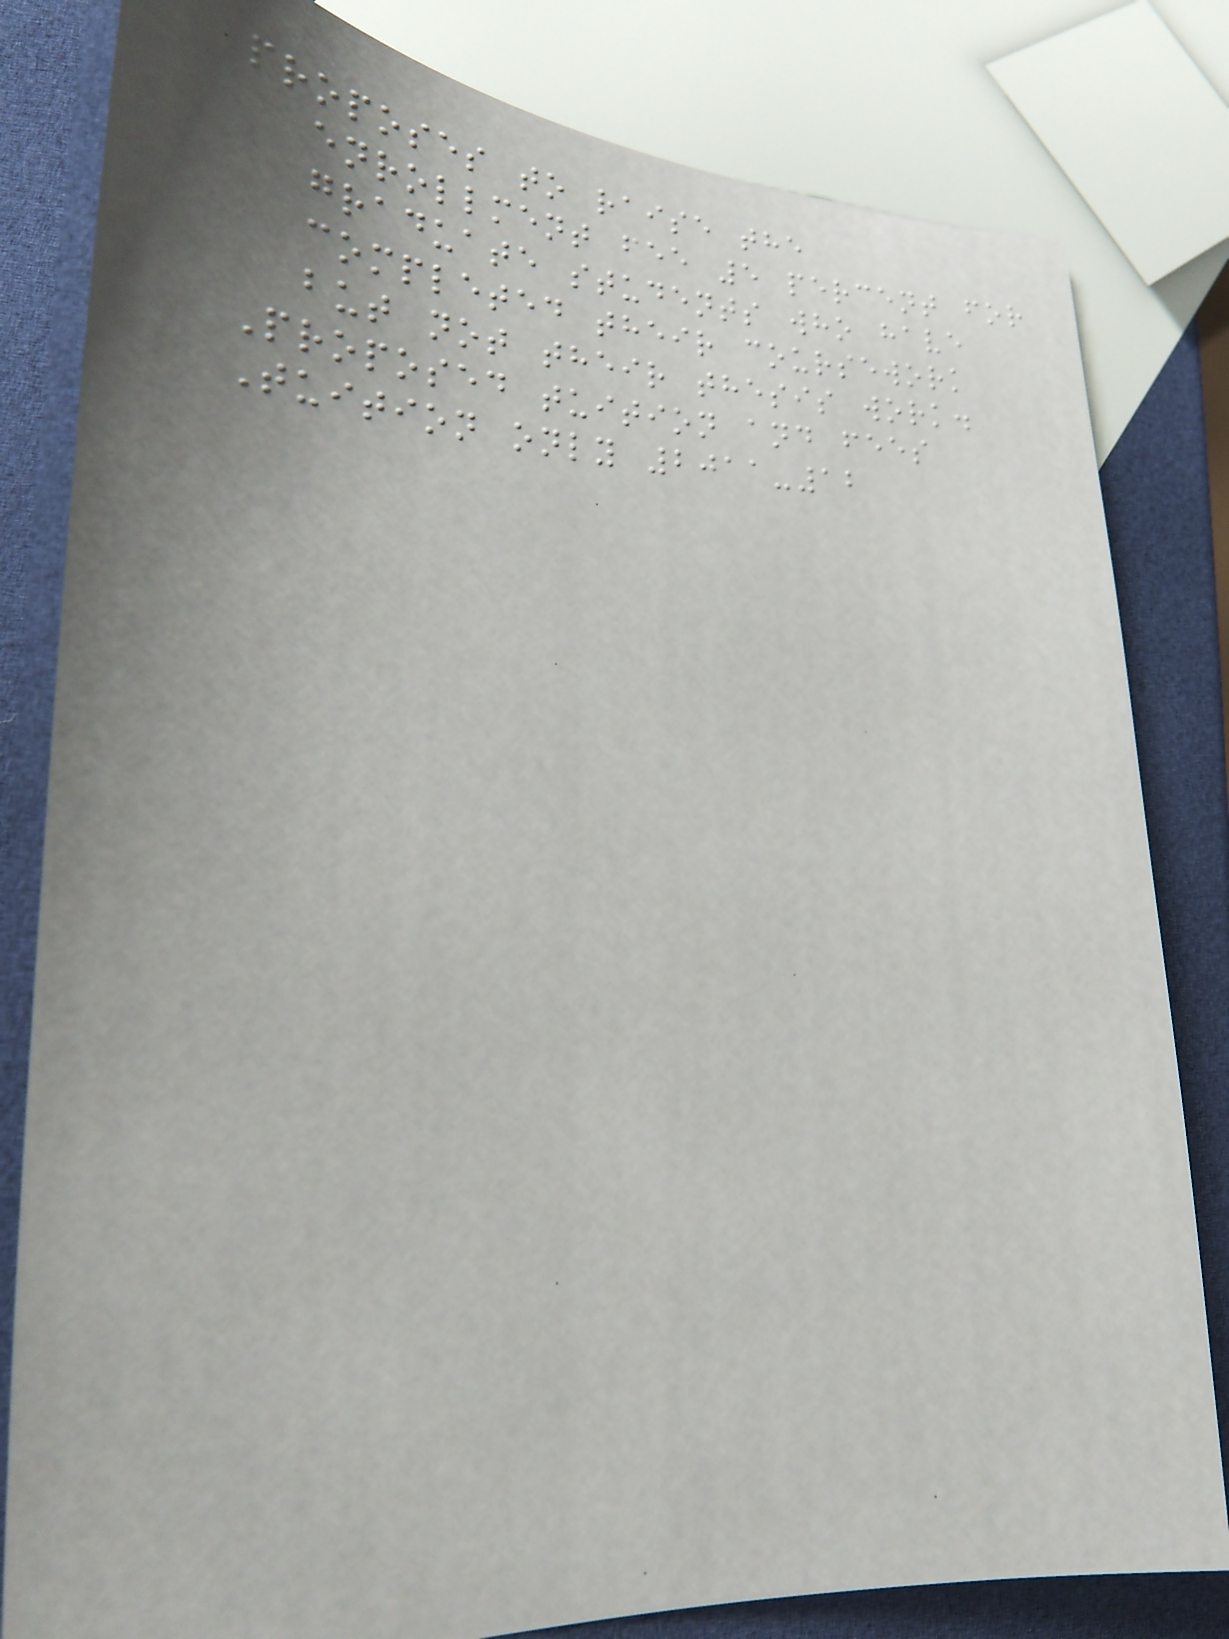proposes to raise the
enrollment fee 5 percent for
graduate students who have
completed their coursework
but not their thesis work.
Proposed tuition and fees
Tuition only 2011-12
